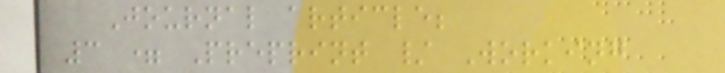Journal article;
3 = Preprint / Working
